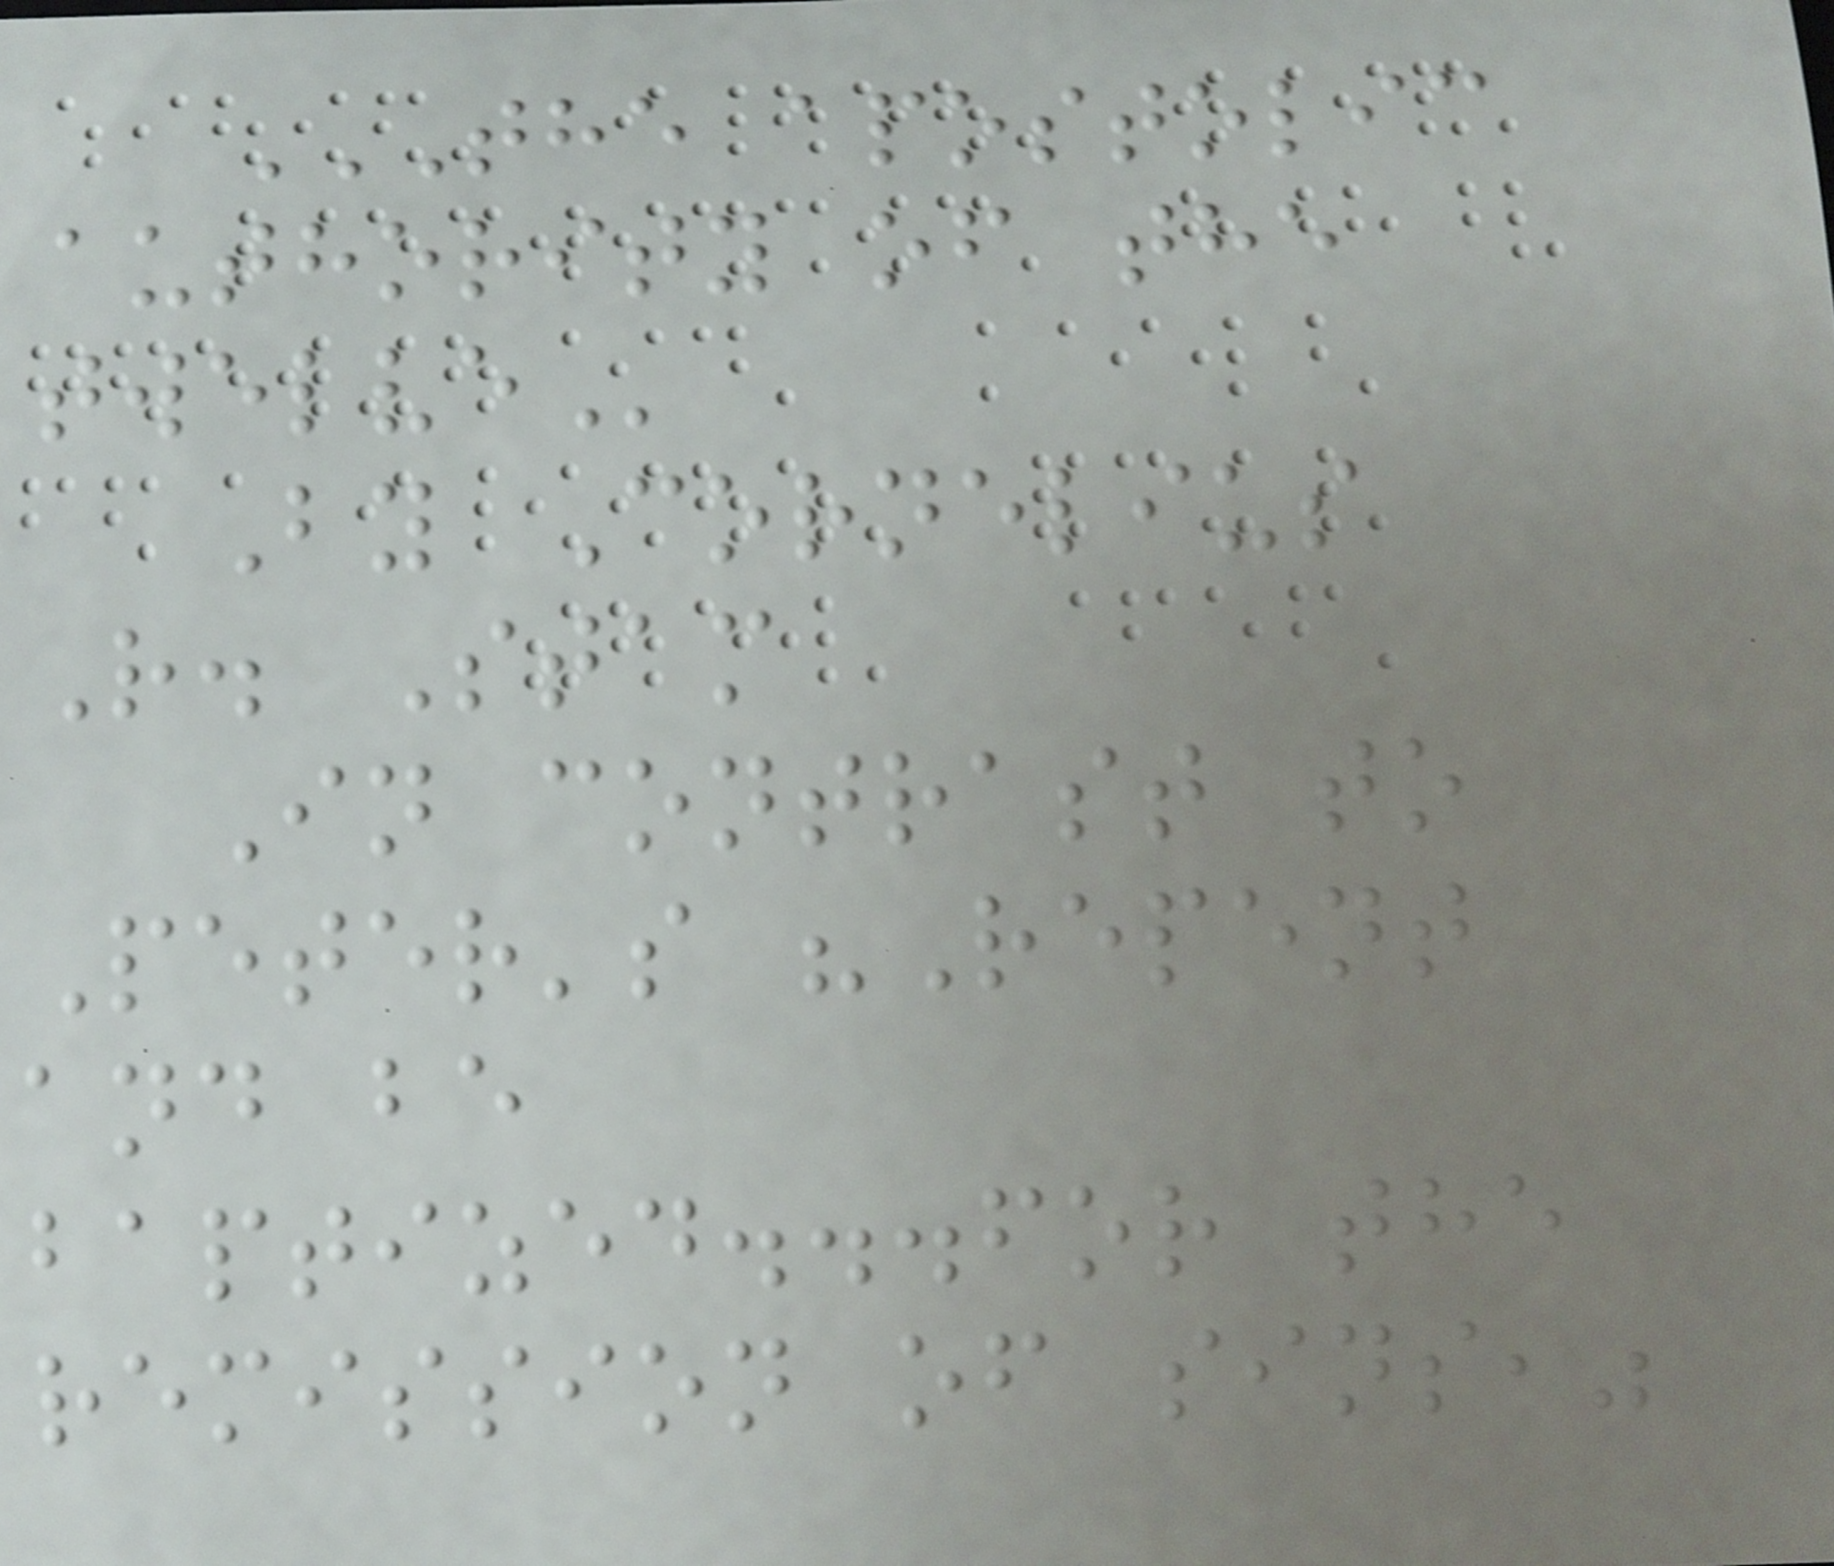THE APOSTOLIC
AUTHORITY OF THE
TWELVE
By Cornelius
R. Stam
In contrast to
Peter's "Repent
and be
baptized...for the
remission of sins,"
